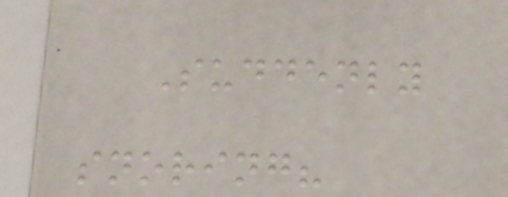Suddenly
snoring?
